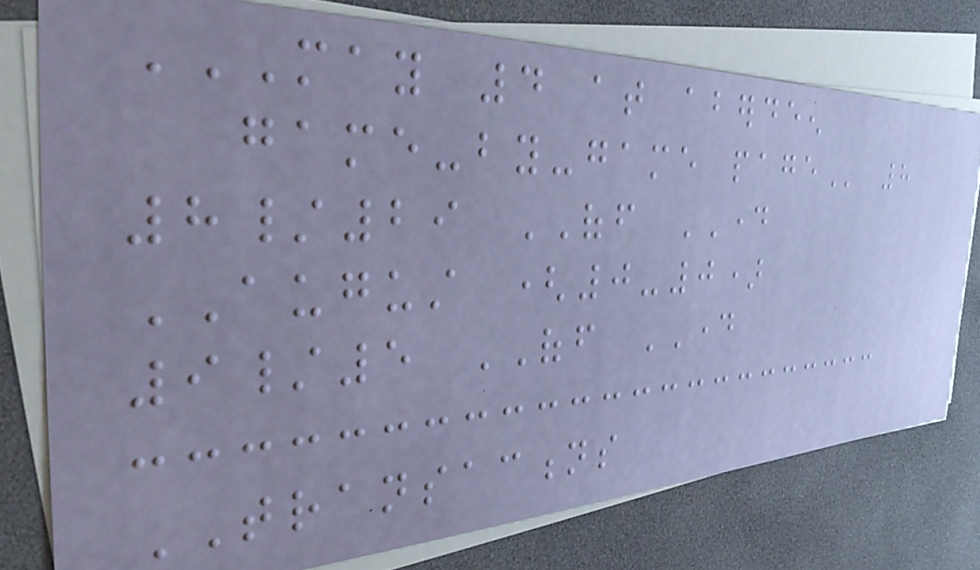MAY 4 AT ABERDEEN
GAME-BY-GAME PAGE 8
8/29 OFF DAY
AUGUST (0-0)
9/5 OFF DAY
TRANSACTIONS
